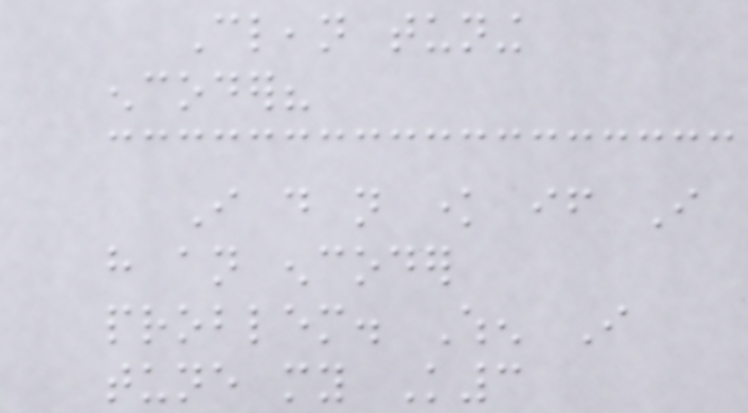Clean tuning
encoder?
I do not know if I
have an encoder
problem. When I
tune my K3
